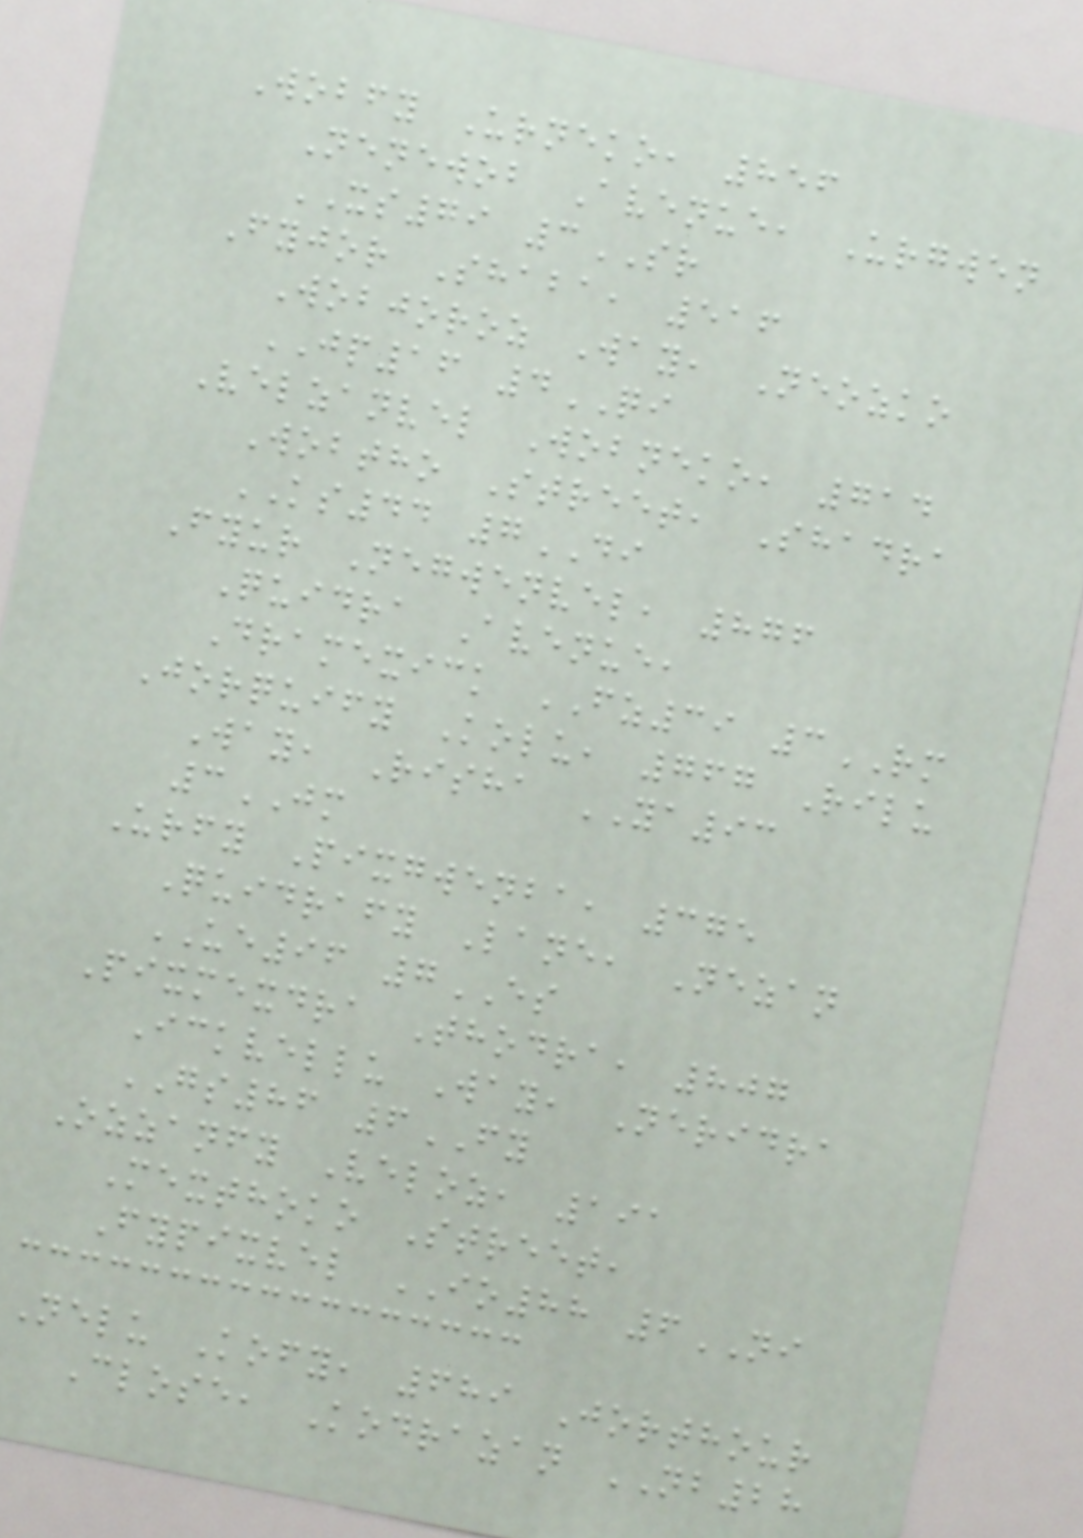Wobfy Urneko, 856
Nenewob Avenue, Urgwen
XS79 3SR
Fyjor Shaba, 516
Wobjoroz Way, Neozko
JP16 4QI
Velzanvel Wobneko, 714
Wobtho Street, Shadra
KS44 7DI
Fyur Negwenvel, 876
Quidra Avenue,
Dramexick FZ39 3RM
Jorquify Kolu, 767 Rilu
Way, Risha YA93
3JM
Urfy Pixgwenba, 375
Quidrafy Lane, Nezan
UE96 7ES
Pixmexdra Thodra, 807
Ickvellu Way, Neridra
GS86 6FY
Ozzanfy Veloz, 191
Mexthoko Street,
Fypixvel IO88 6NI
Nelu Kofy, 689 Jorthour
Close, Kodrazan NB28
